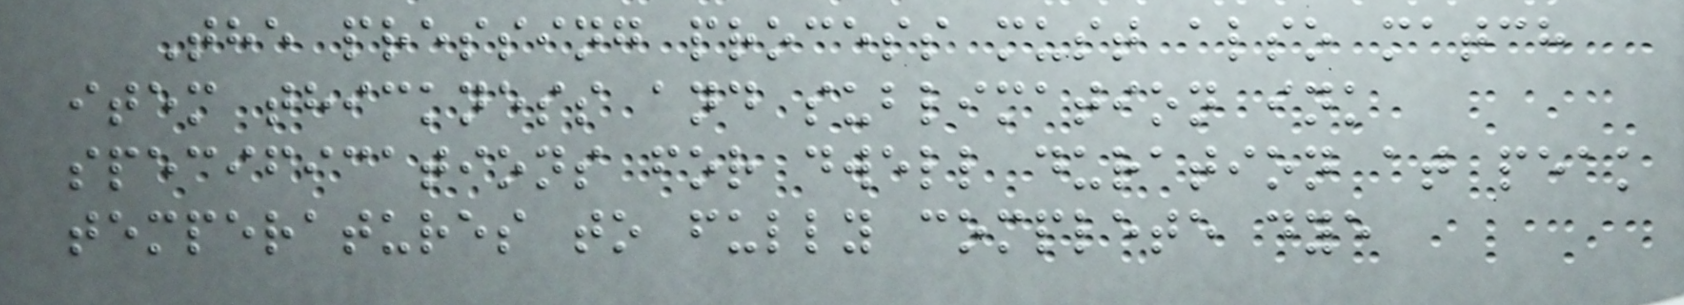The pressing process must also match
item thickness and sublimation ink
specifications for dwell duration at peak
temperatures to fully complete dye
